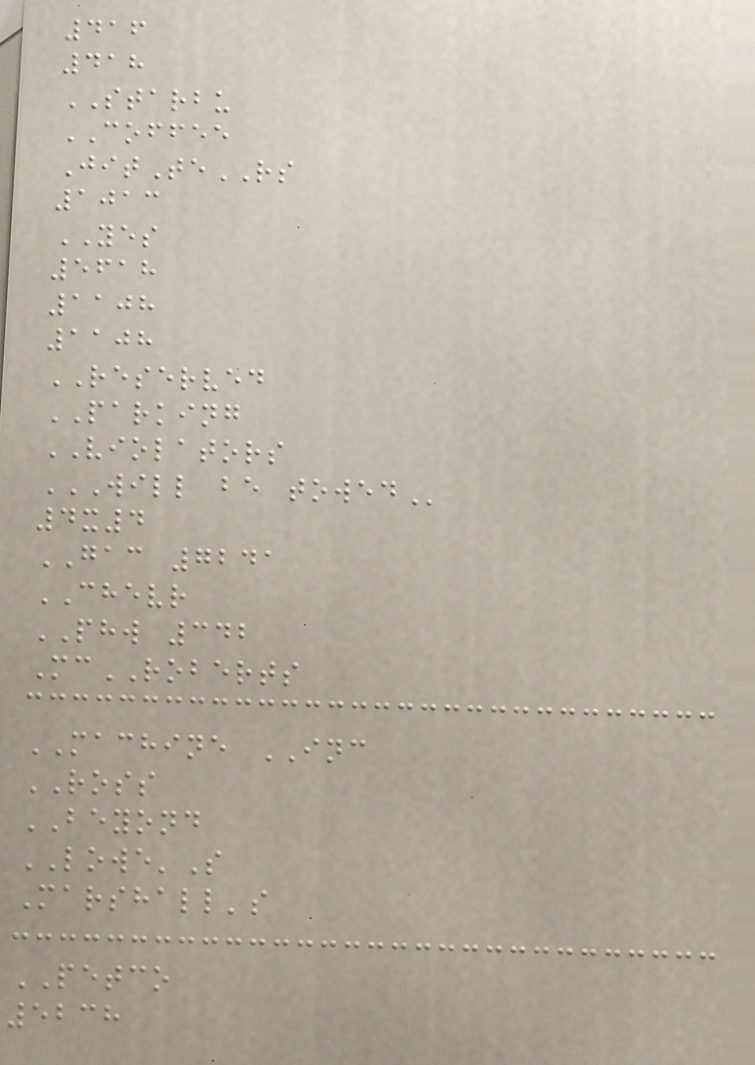416
418
STARBU
COFFEE
JitTeRS
1013
YES
5618
1108
1108
RESERVED
PARKING
VIOLATORS
WILL BE TOWED
4x4
GAC 7241
CHEVR
PHW 342
McROBERTS
MACHINE INC
ROSS
BEYOND
LOWE'S
Marshall's
PETCO
5238
